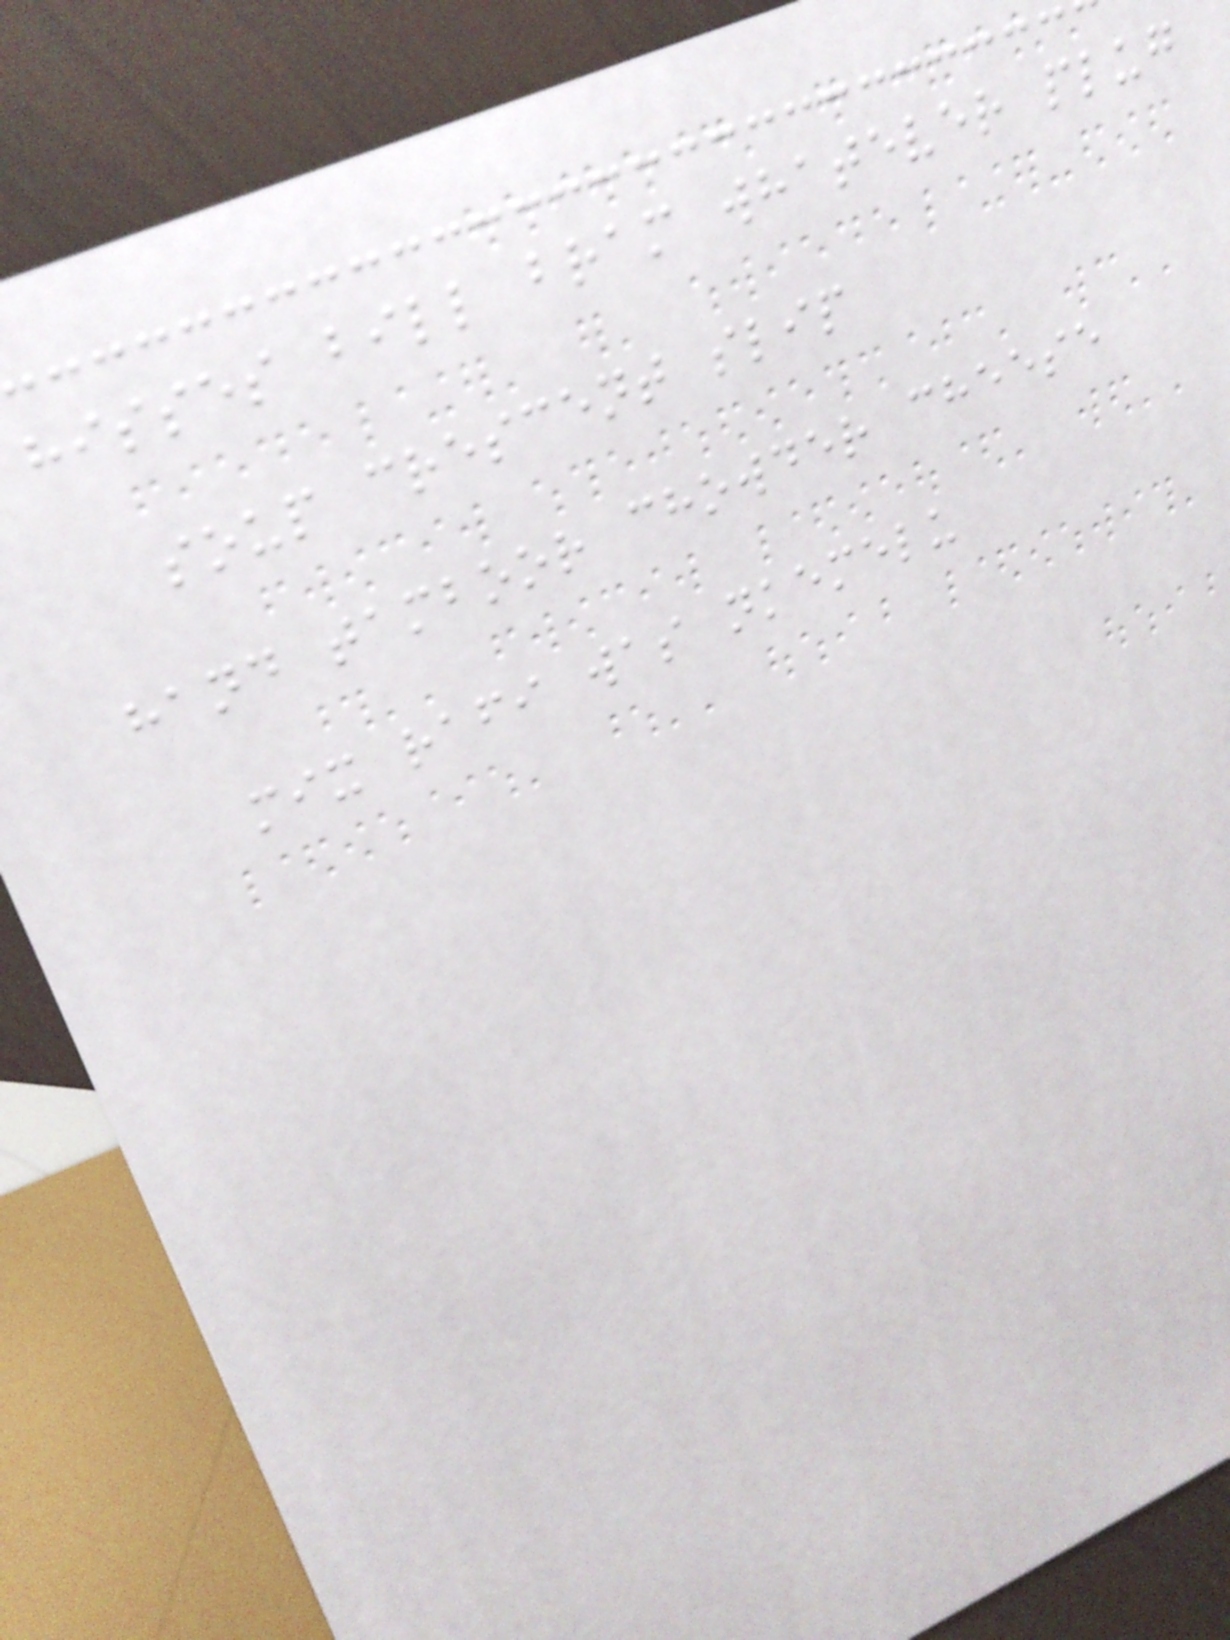hisses bill bram whatever plug
soup crescent slip
hand tamboor chowder cheese
mix rafi was nkemelu
